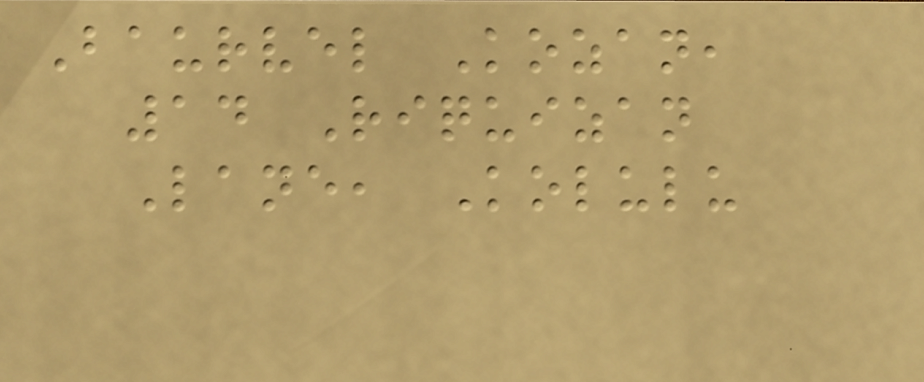Baurvel Kozan,
14 Riquizan
Lane, Kolulu
